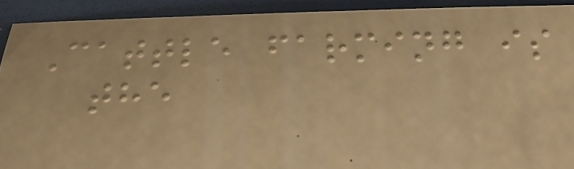Cattle farming is
the
